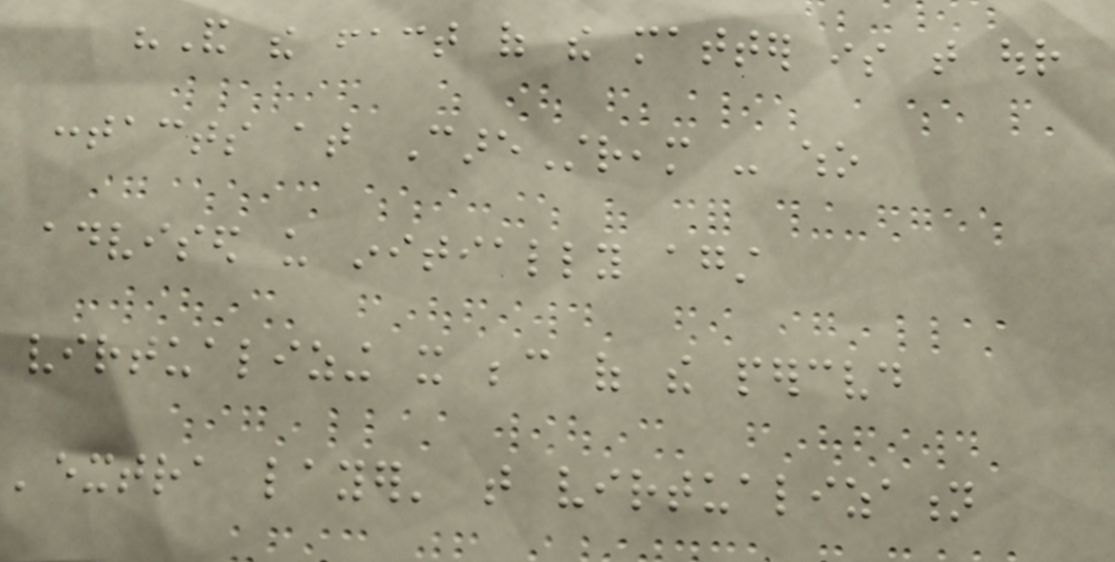"And the fact of the matter is that our
contacts at CareStream - who
advised us initially against
virtualizing it because of the perceived
'extra layer' that virtualization
